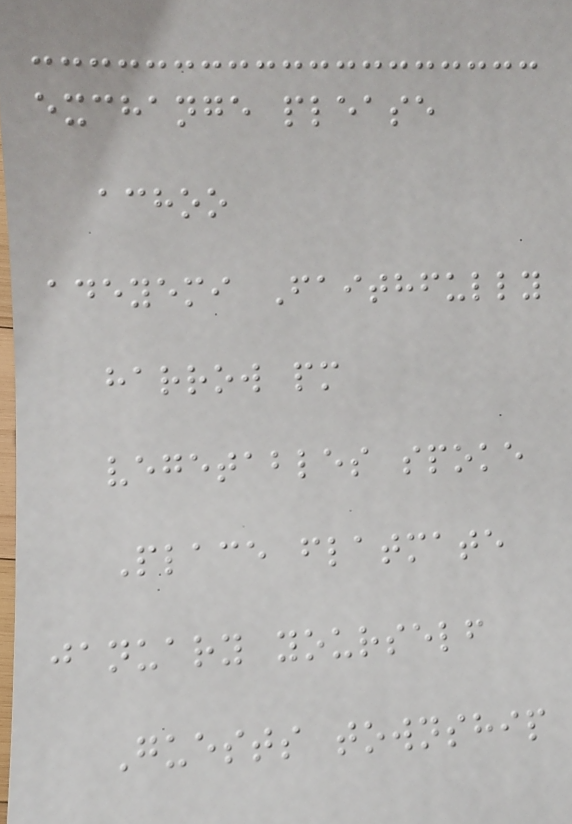exchange please
achoo
adeyemi Faithfully
harrow pm
vegetables spoke
Place flatmate
january yourself
Guests township
